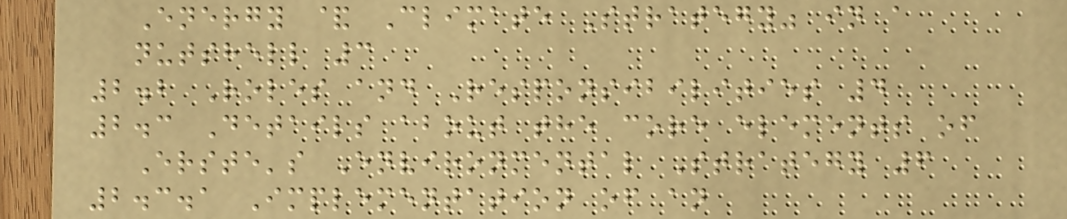Energy & Climate Strategy" in a
nutshell 3
2.2 Roles and Responsibilities 4
2.3 Details about the core elements of
Erste's Environmental Strategy 6
2.3.1 Implementation of an
